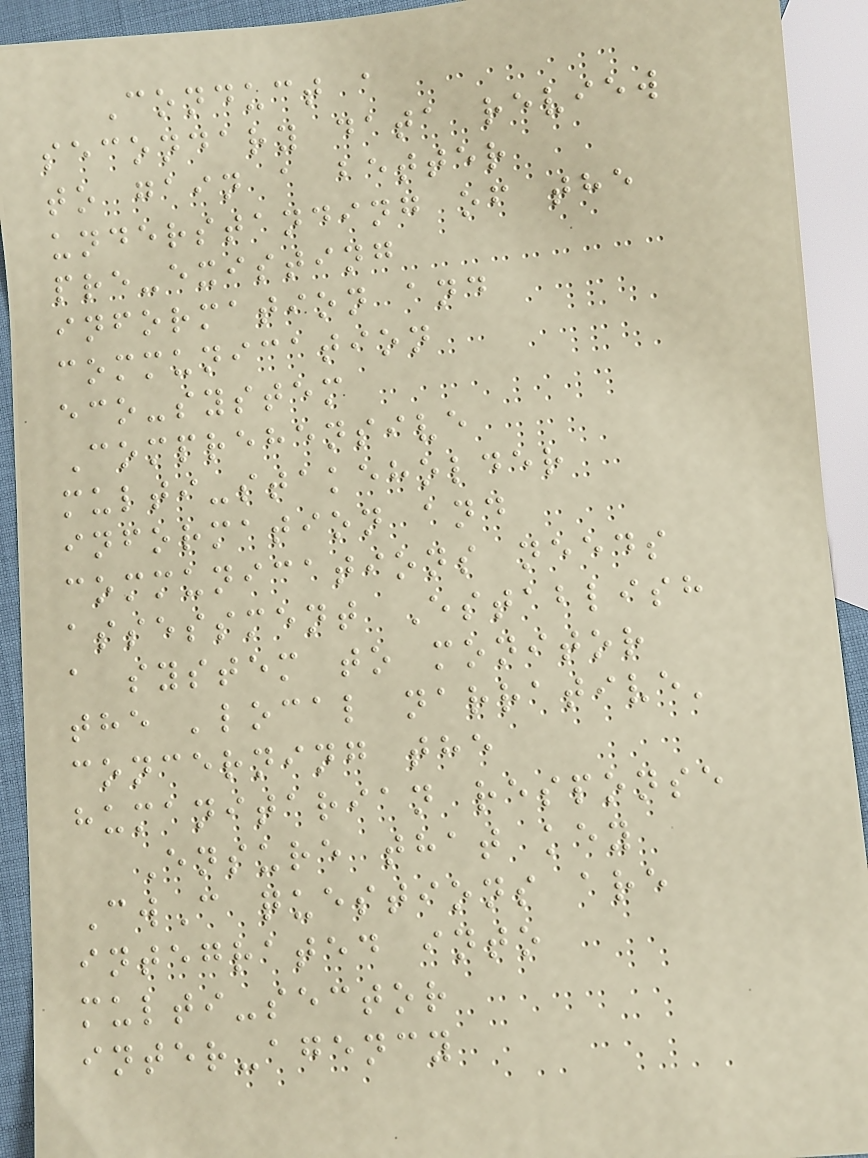Conduct a
secondary data review
to gain a better
understanding of the
pre-existing
information and
communication
eco-system
Comprehensive
multi-stakeholder
information and
communications needs
assessment Establish
a system to monitor
the 'local narrative'
concerning the
humanitarian response
Ensure that key
CwC questions are
integrated into
multi-sector
inter-agency
